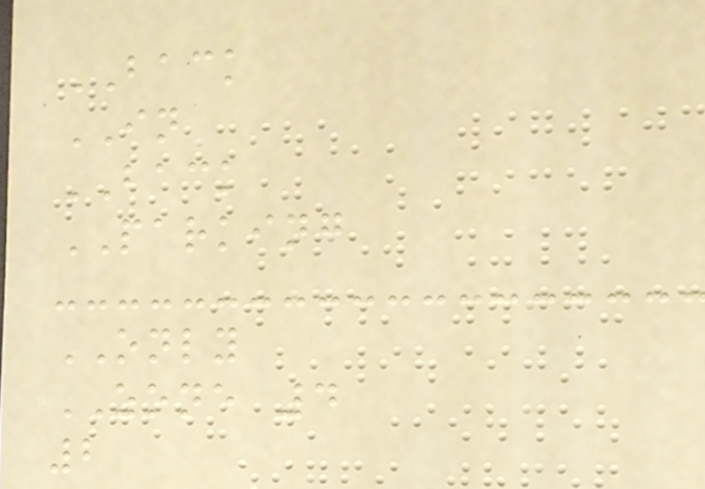BACK
IN
BACK
PARKING
ONLY
ZONE 4
2
